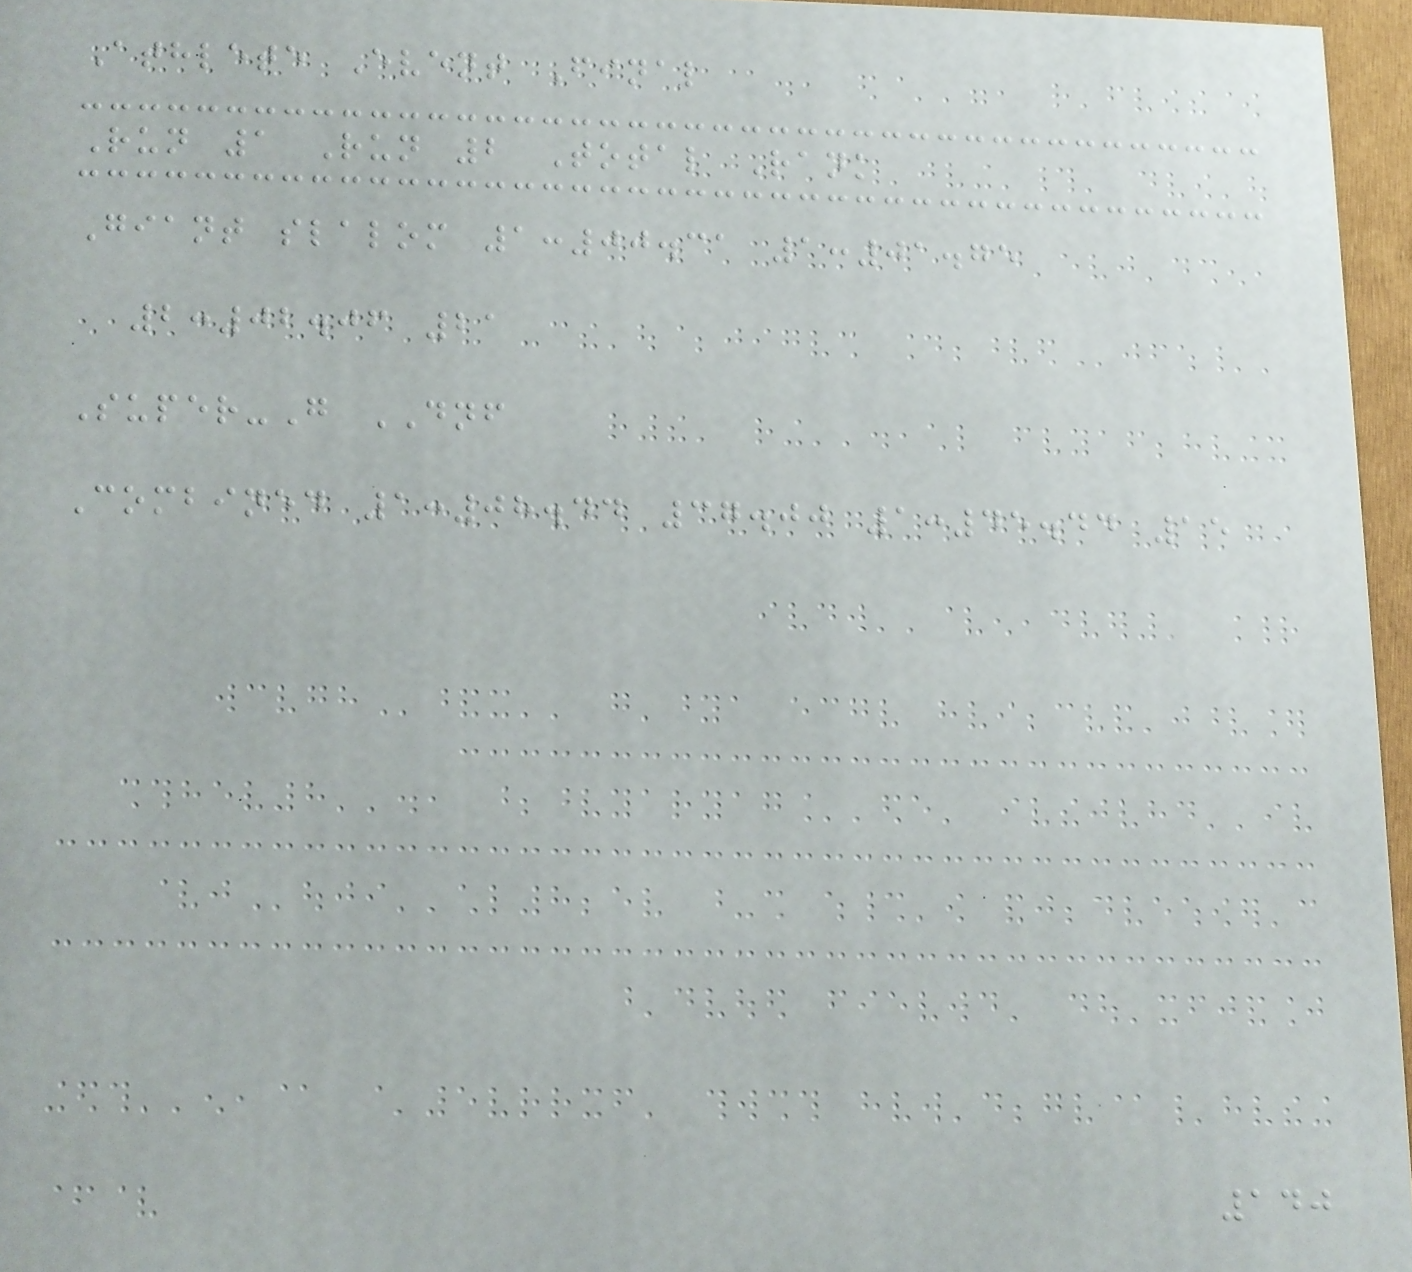Athlete Event Final
Run 1 Run 2 Total Rank
Giant slalom 1:00.31 1:01.75
2:02.06 21
Super-G DNF
Combined 1:08.44 37.00 1:45.44 15
140
